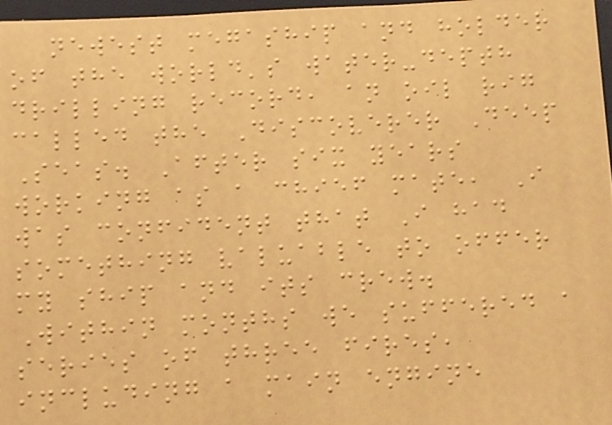newest megaship and holder
of the world's water-depth
drilling record, an oil rig
called the Discoverer Deep
Seas. After six years
working as a chief mate, I
was confident that I had
something valuable to offer
my ship and its crew.
Within months we suffered a
series of three fires,
including a main engine
